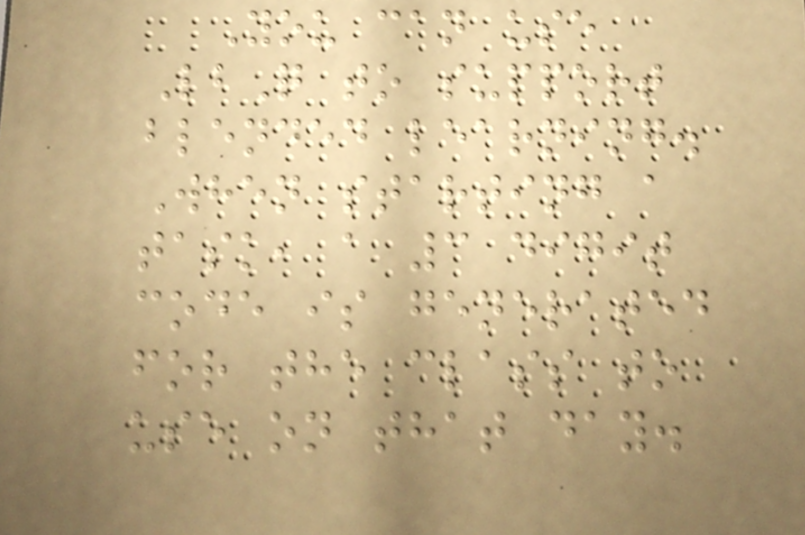You can use
LbQ to support
blended learning.
When starting a
task, a 3 digit
code is generated
for the class to
use on that day.
